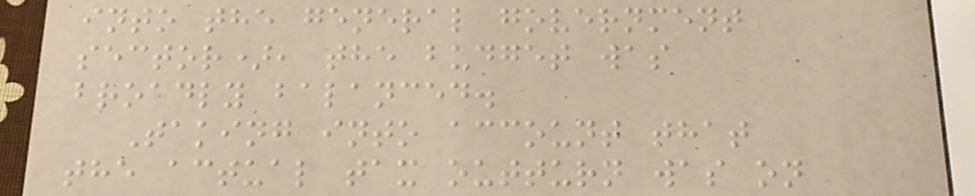into the general government
sector), the budget was
broadly balanced.
Taking into account that
the actual tax outturn was on
